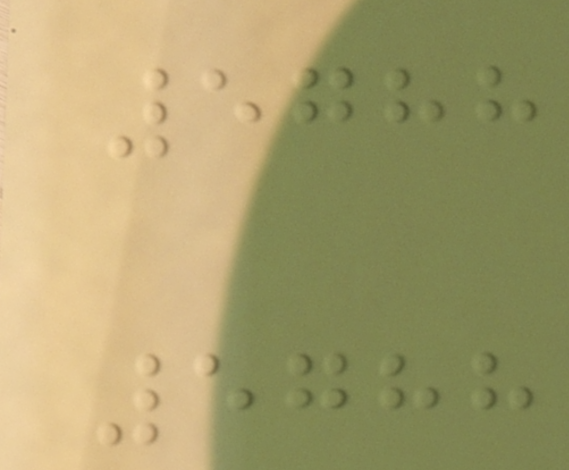5788
5788
